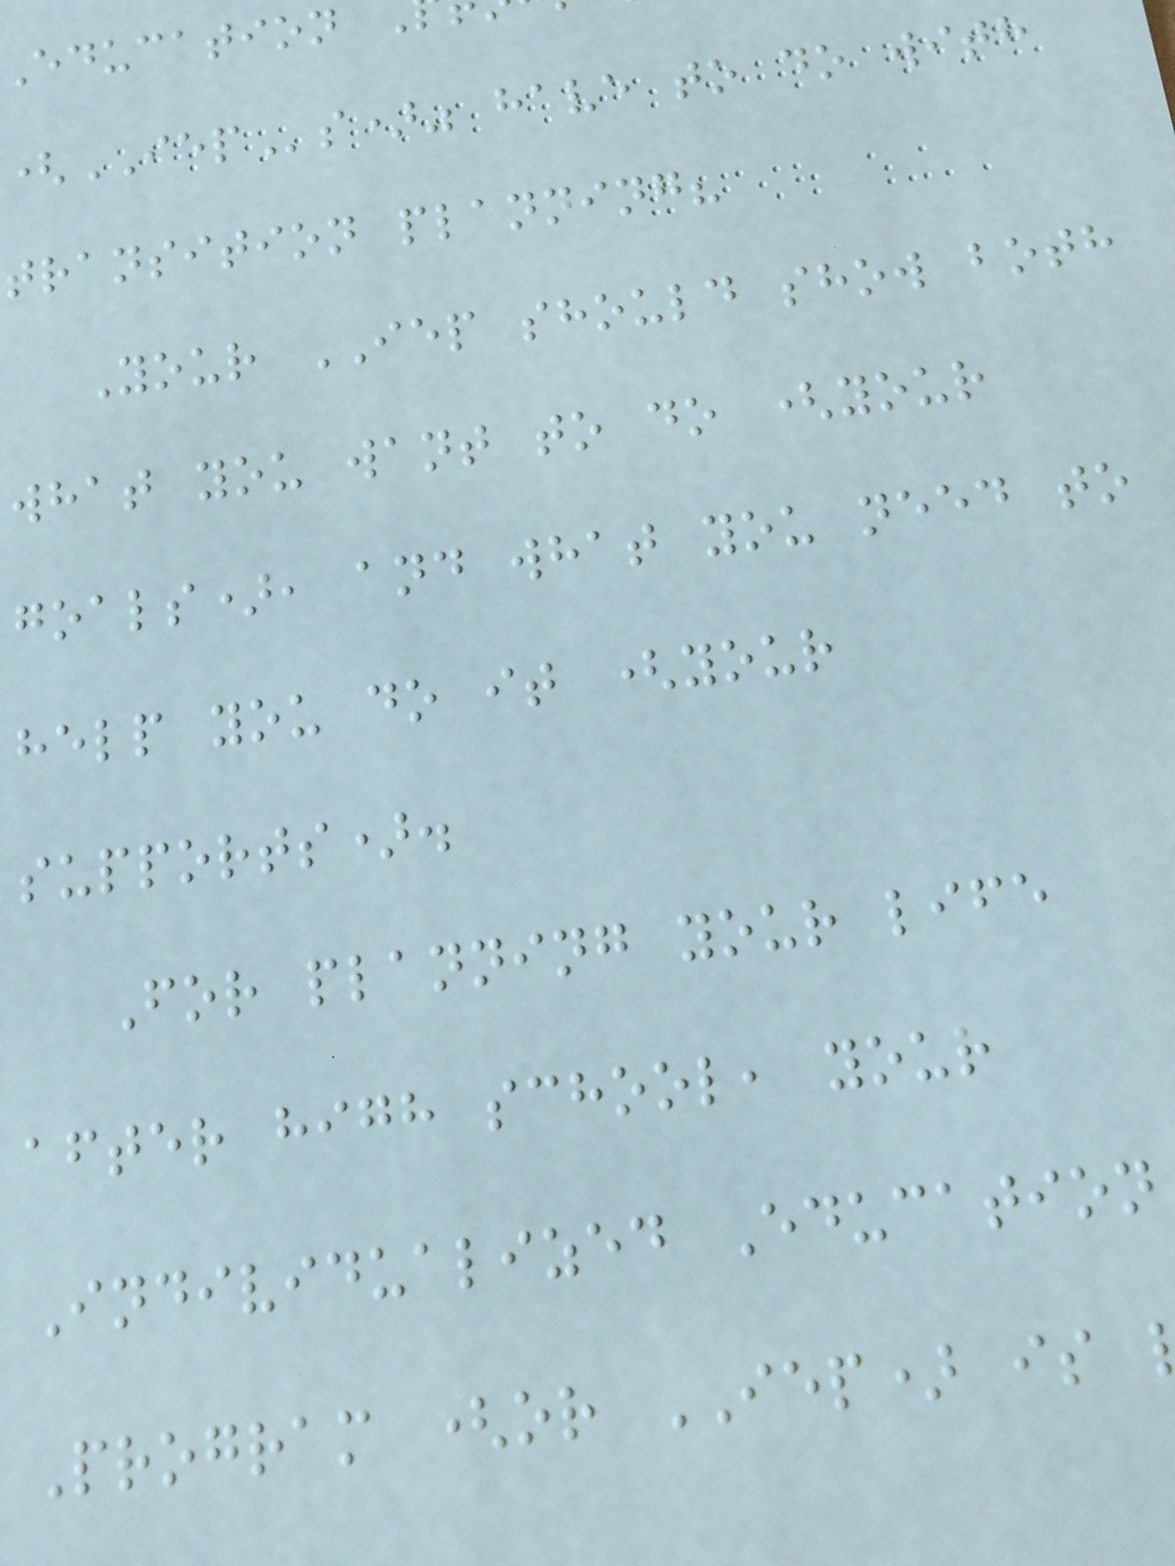education
(IEPs)" have to do with
transition planning?
Your IEP should show both
what you want to do (your
goals), and what you need to
help you do it (your
supports).
For planning your life
after high school, your
Individualized Education
Program (or IEP) is
